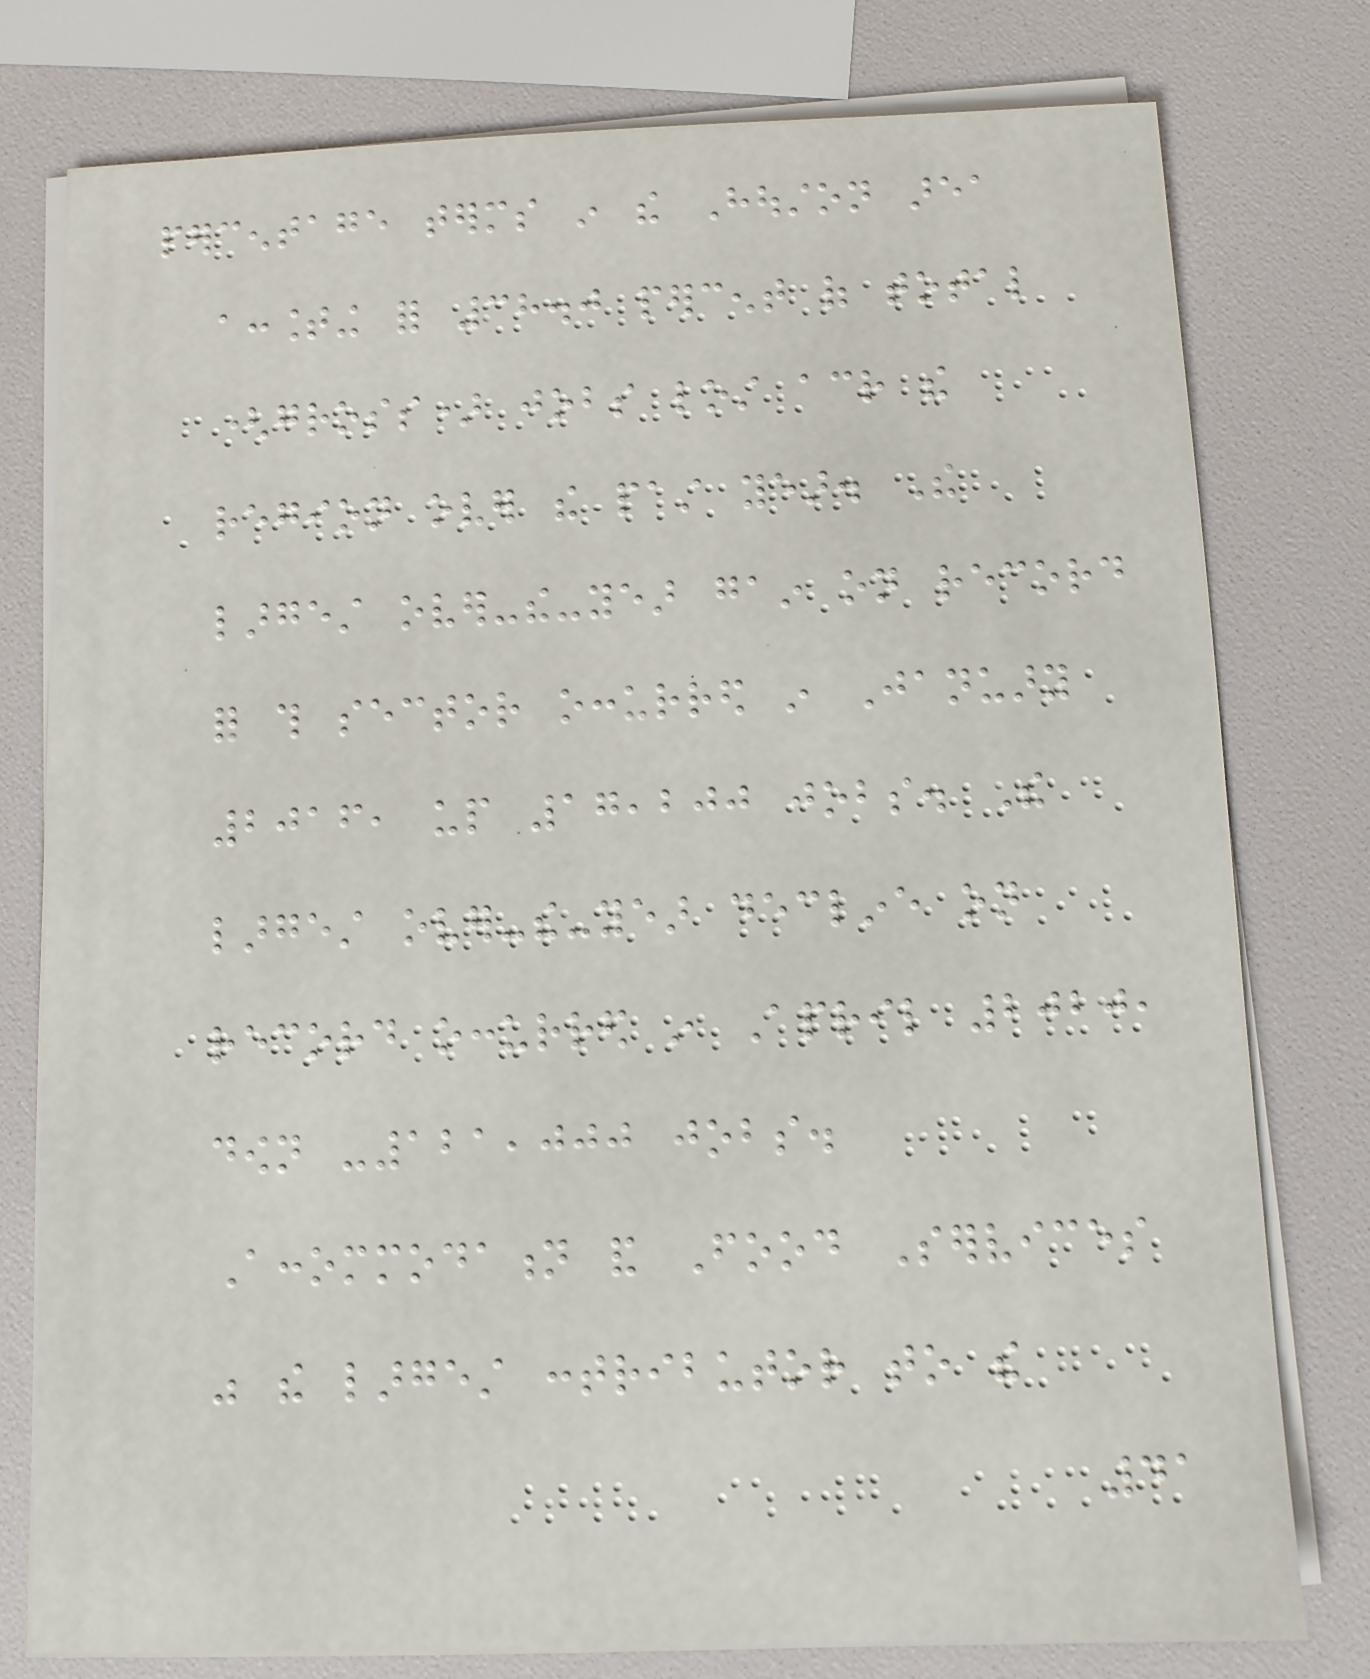percentage terms in the Houston area
accounting for 38.0 percent of total
(gross) jobs lost across the
region over the past year. The
largest over-the-year gain on record
for this sector occurred in January
2016, up 17,200 jobs. The
largest over-the-year decline on
record occurred in April 2020,
down -121,000 jobs.
Accommodation and Food Services
was the largest contributor to the
41
